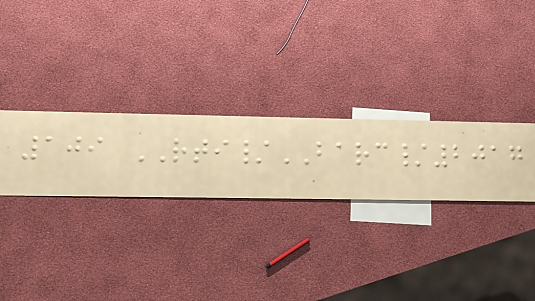109 RTI/BARC/2017
